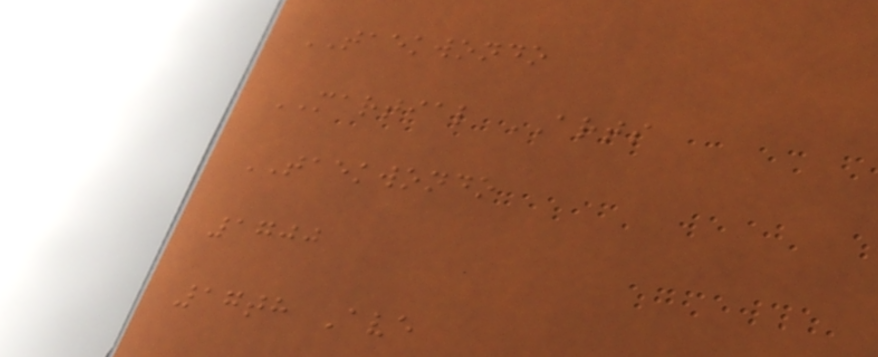TAEKWONDO
MARTIAL ARTS
TAEKWONDO
1700
17th Ave
